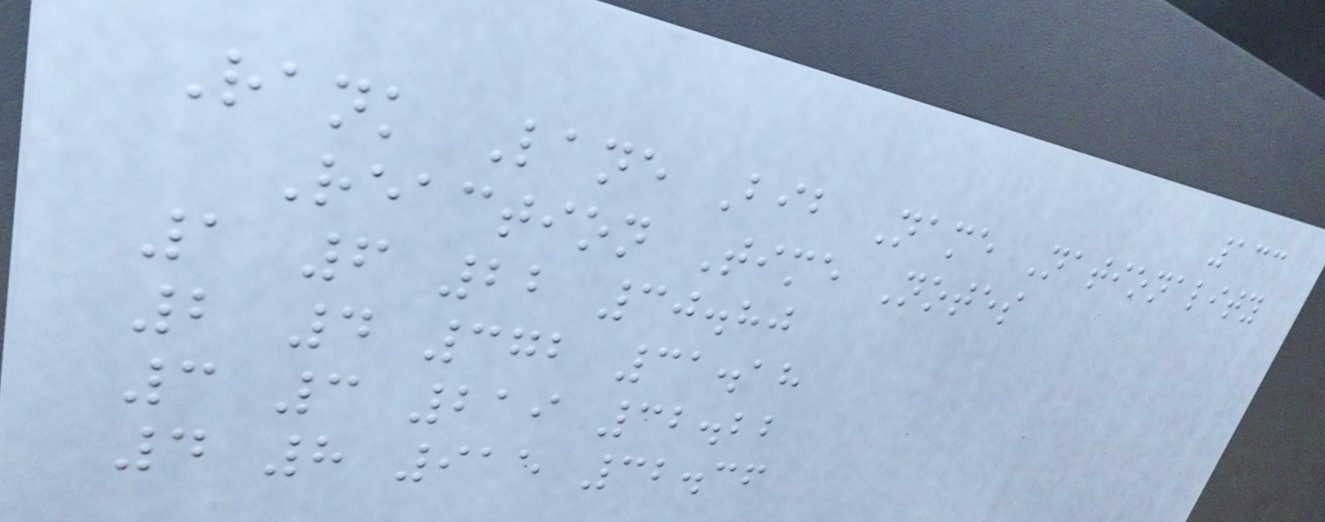133
Rank Lane Bib Name Nationality
Reaction Time Notes
1 6 22 30.80
2 4 372 31.18
3 3 219 32.22
4 8 915 32.36
